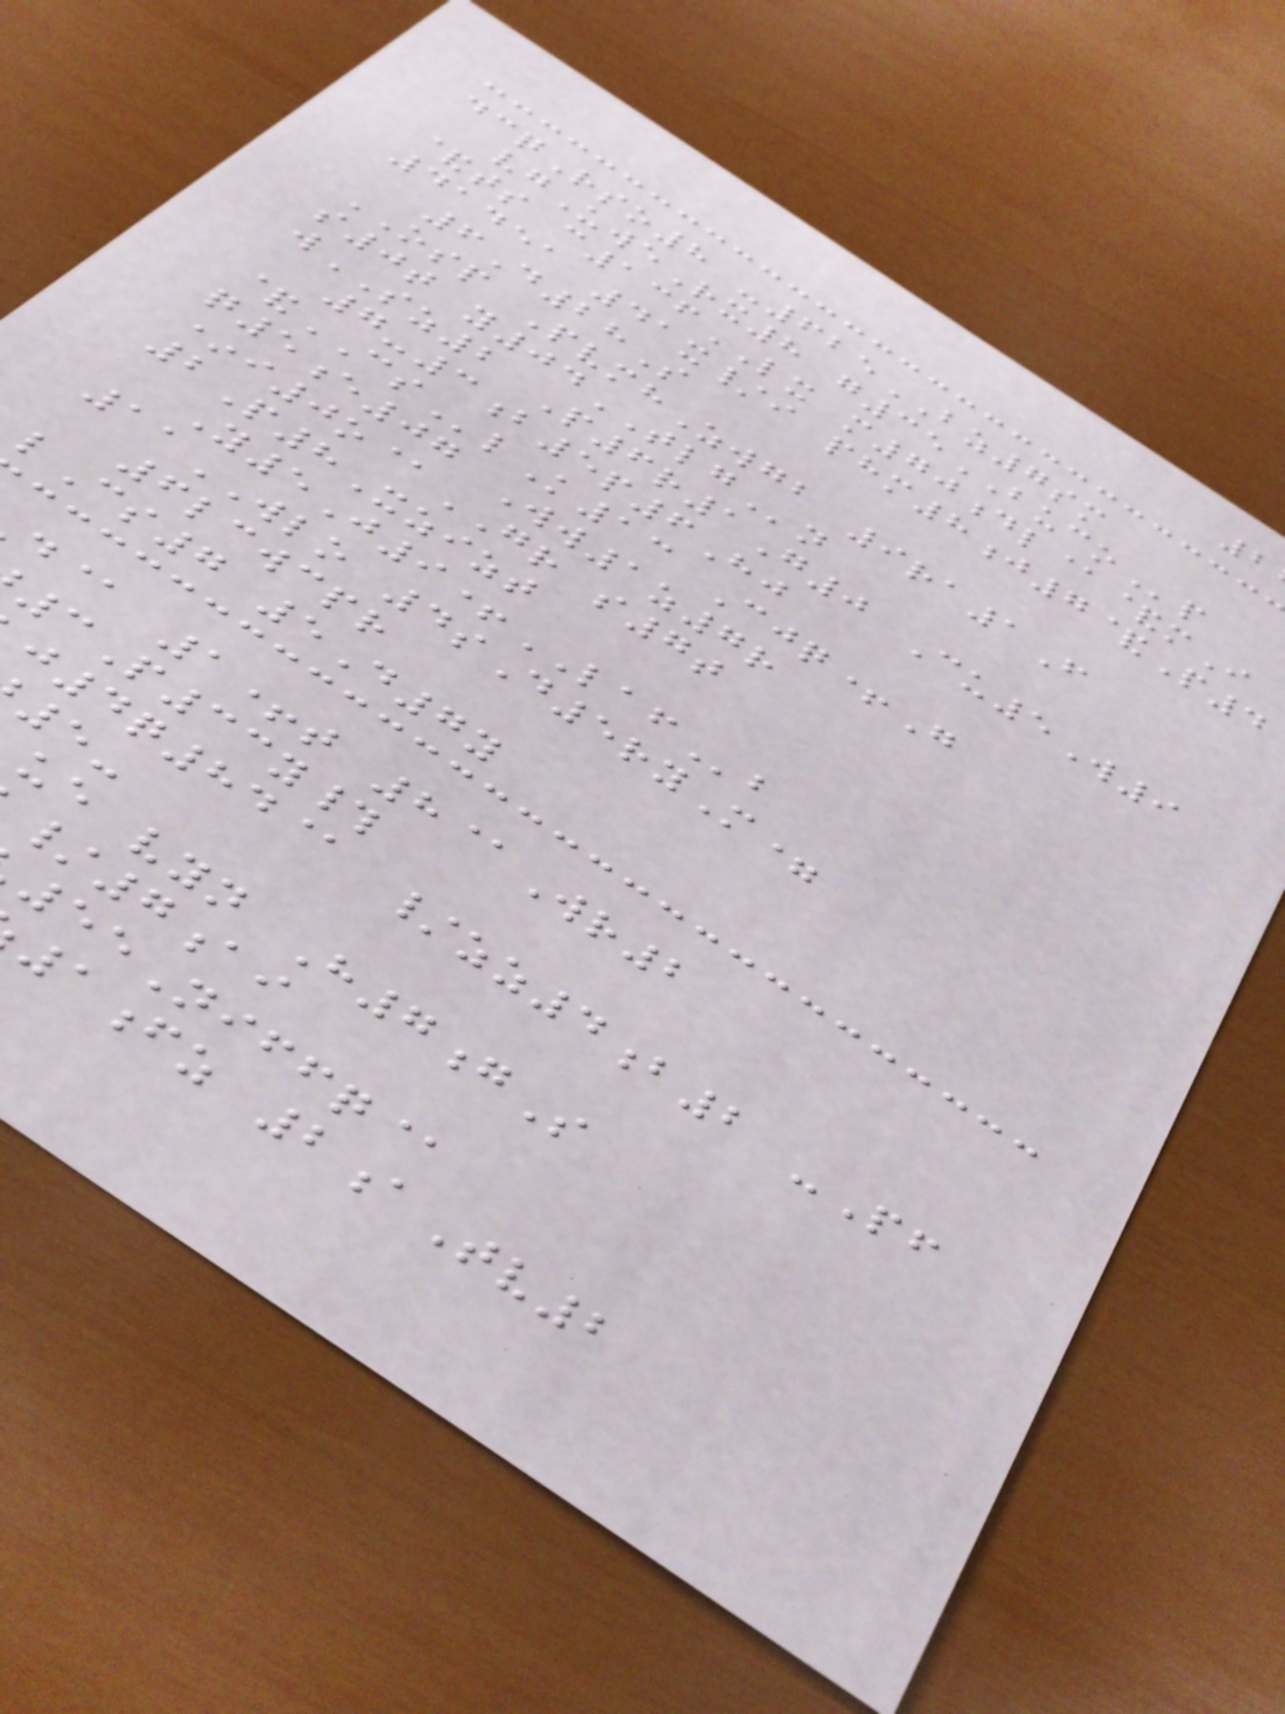dcqRso8 -625BZ7sm
vgUweRx8 g35BUCOp
&ts c136LX m70dl@&mI
41451 41x/i phm8j7&P4
6D28S
OSP PvmhZwgb 9ra1F
s0t y04TLGn
wSZ2 P6r1G0 Cu5W9
7-3b5p6Hj
&CSlK13 Cjq+G
q5e07 Ww1z7r
*i0o@GR s7t
2P8Xzizt
Y5J9+LAFb
11WLO 4sD5ryM=
6lcwcpr
lCs7 5D7y
d@ 1+t 8@Wr2
3P33y#
j4q84@ /zz4b2 -Pf
ue vyn H7gS
/7ai
55Niffq@
1fz 2aTv2
